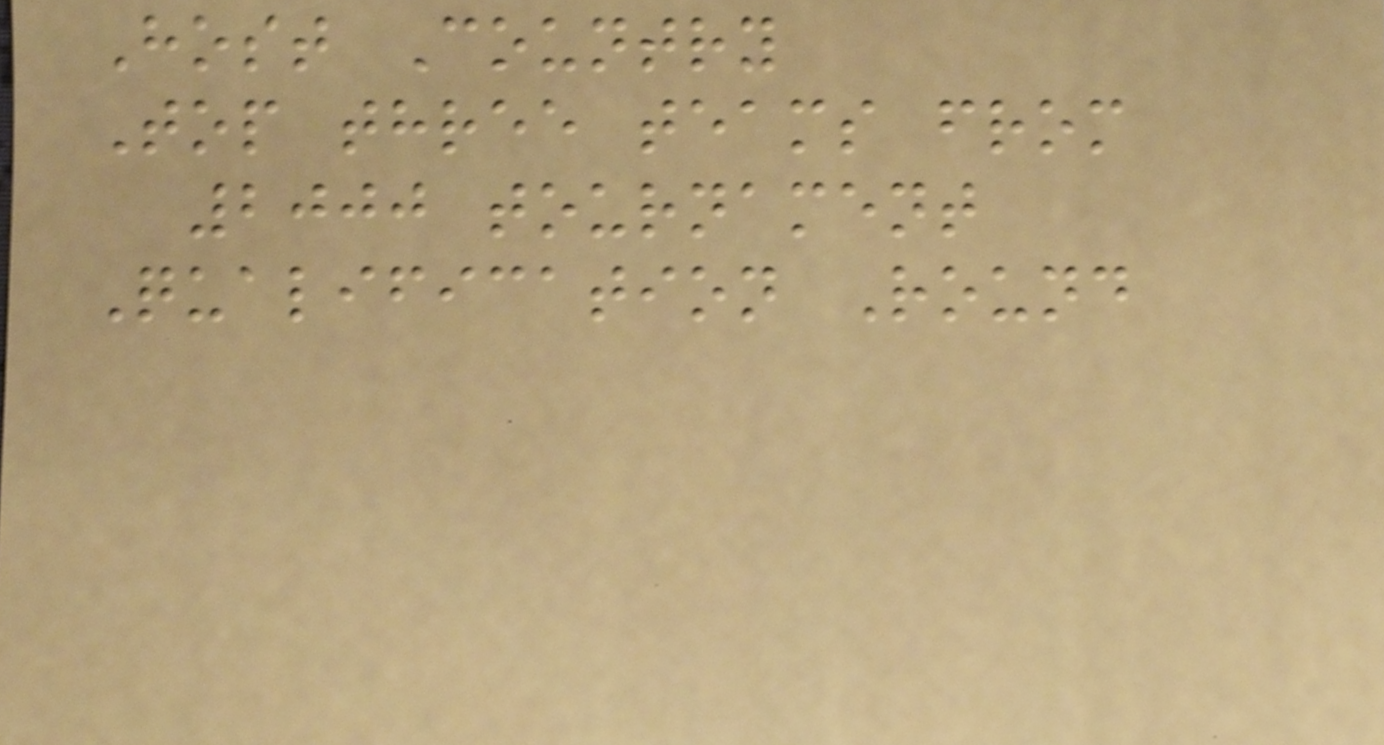Host Country
Top three teams from
2000 tournament
Qualification Round
